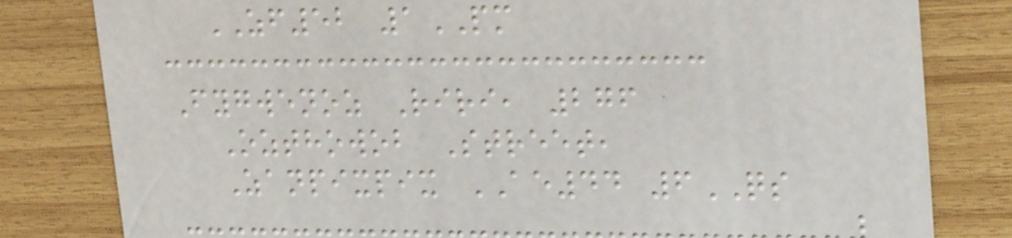ZF52 1PM
Fygwenoz Riri, 276
Ozthowob Street,
Zanpixpix AE44 6QS
